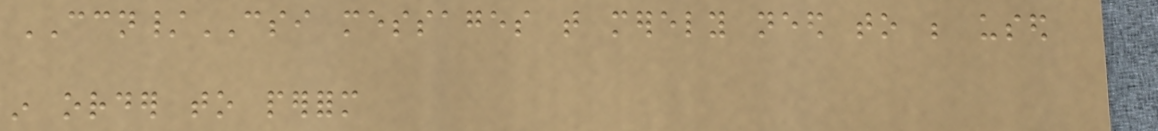CCN/CSI messages that merely need to be used
in order to perform
